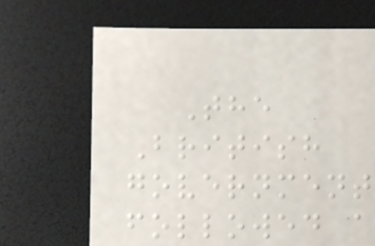The
British
government
followed a
